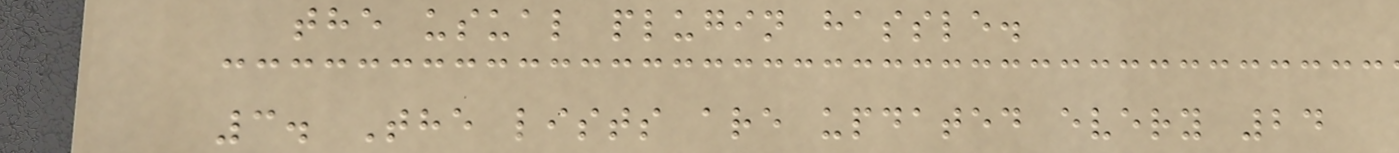the usual plugin hassle.
3. The lists are updated every 24
